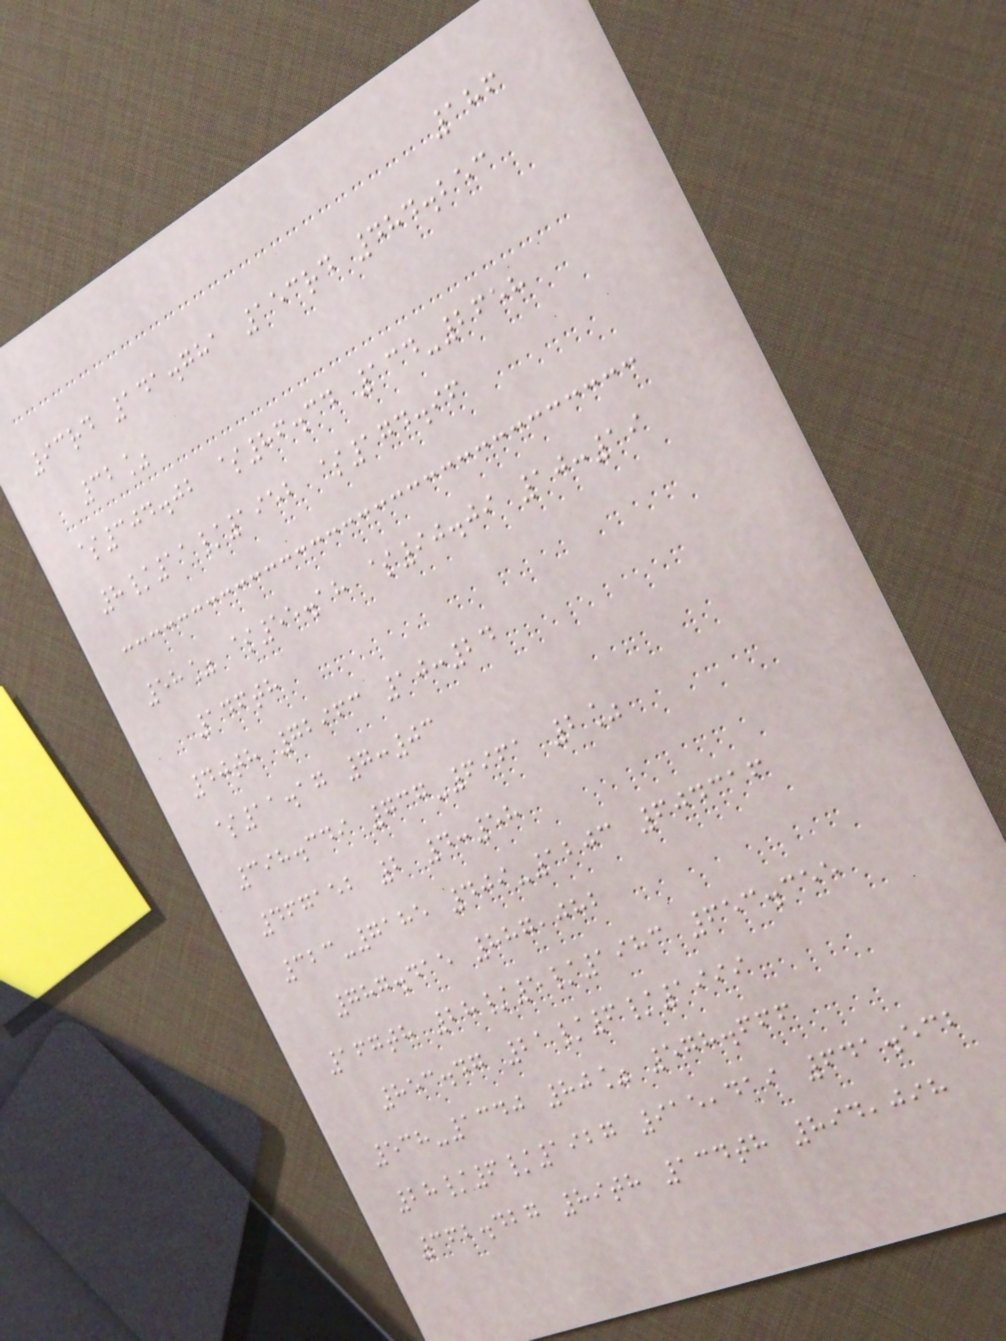186
93rd 141.781 153rd 484.253
32%
$304.02 $86.34 134-2658
8/11/1952 $174.96
58% $55.18 $90.09 10:19
146th
40th 72963 10:24
$11.17 7:03
398.349 737-6961 2%
467152 2 4:58
323-7185 409-1203 604316
787.415 887,082
167th 28/5/1983 653.355
853.47 21/6/1999
538-1340 80% 578.666
28/6/1927 915,419 641.532
362.427 89th 134th 894,098
